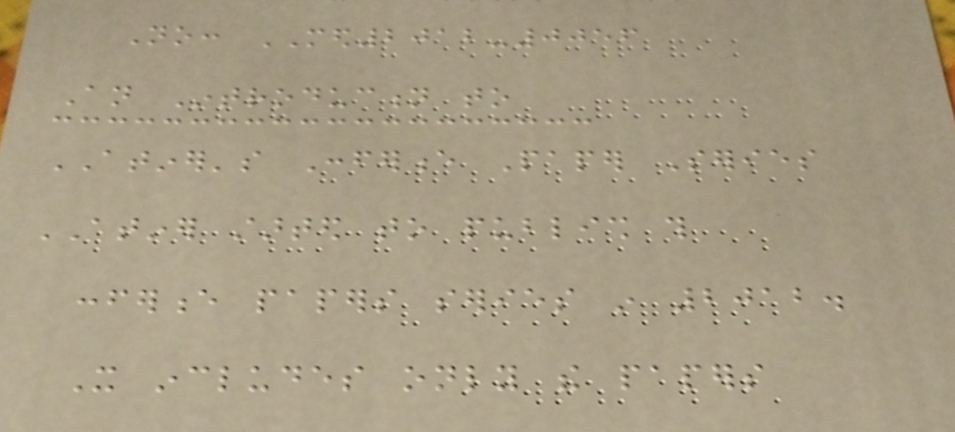No: MED2012-0056
An Introduction to
ATINER's Conference Paper Series
ATINER started to publish this
conference papers series in 2012.
It includes only the papers
